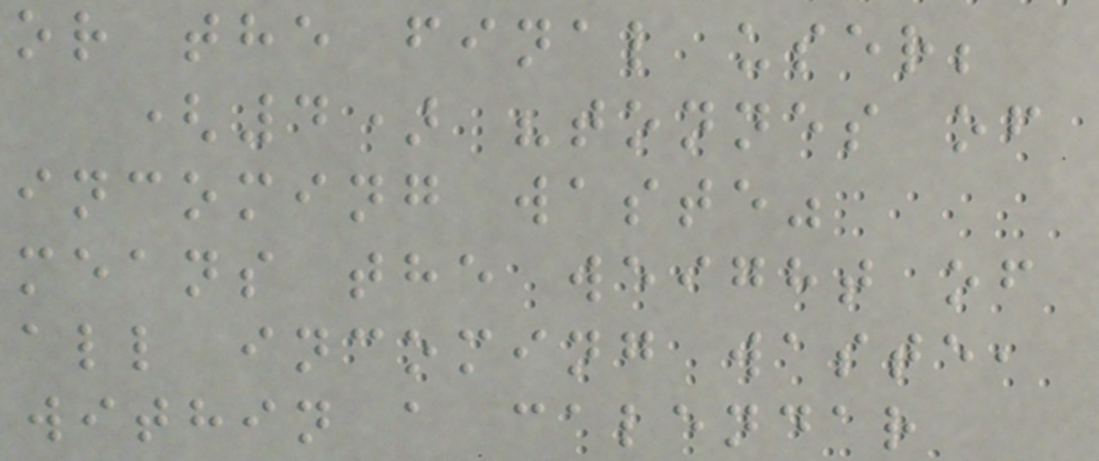or the final user;
(4) "tonnes of
incoming waste"
means the weight of
all incoming waste,
within a calendar
